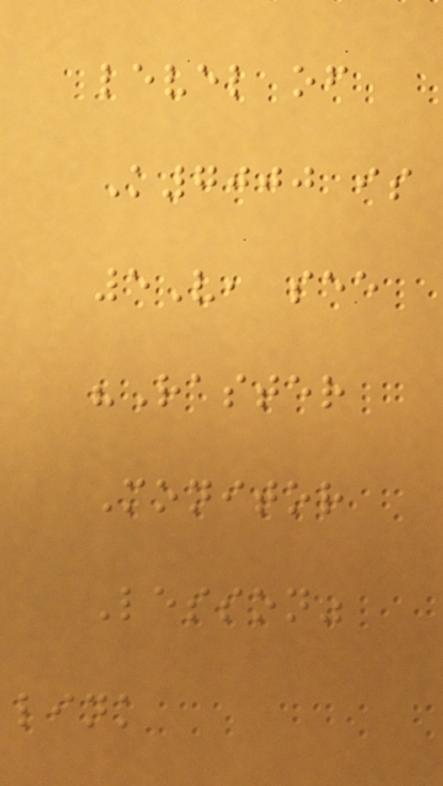level of
K7000 is
5V, see
"Raster
Monitor
Lesson"
link
